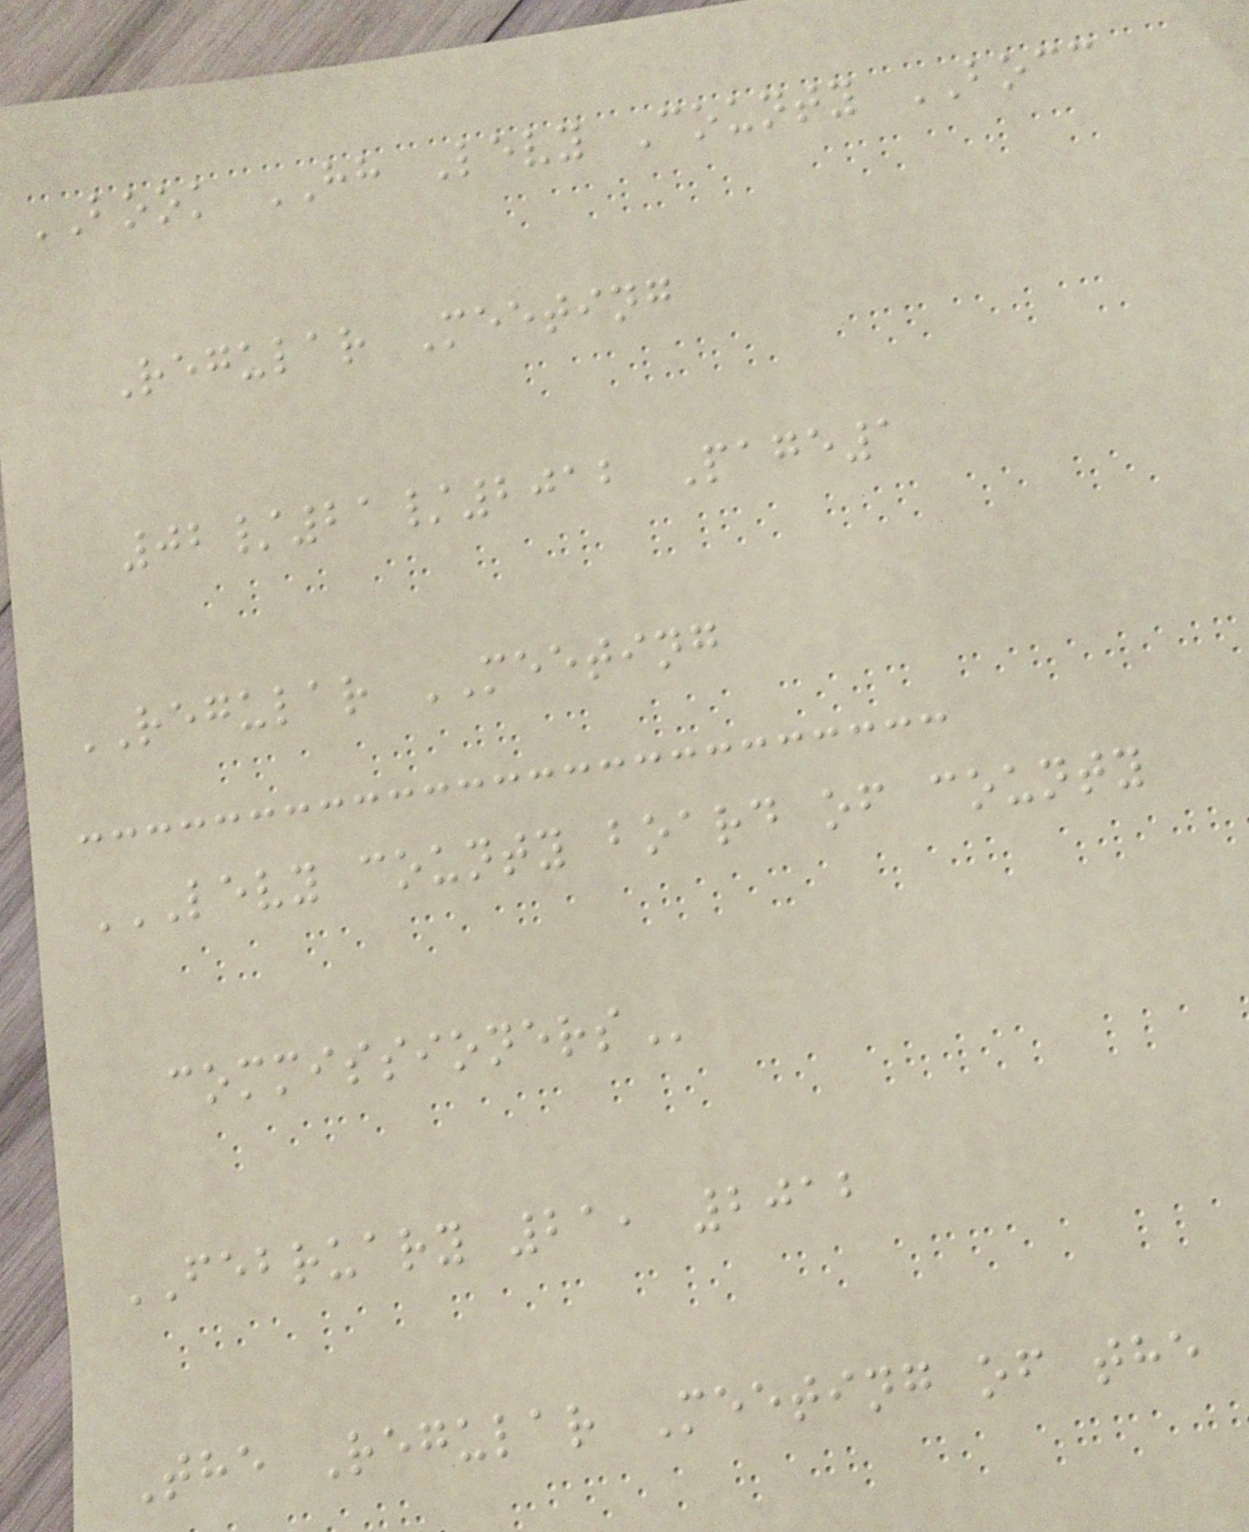BOOK HH Levy County BOCC
Regular Meeting
02/21/2012 Page1
REGULAR MEETING
LEVY COUNTY BOARD OF COUNTY
COMMISSIONERS
FEBRUARY 21, 2012
The Regular Meeting of the
